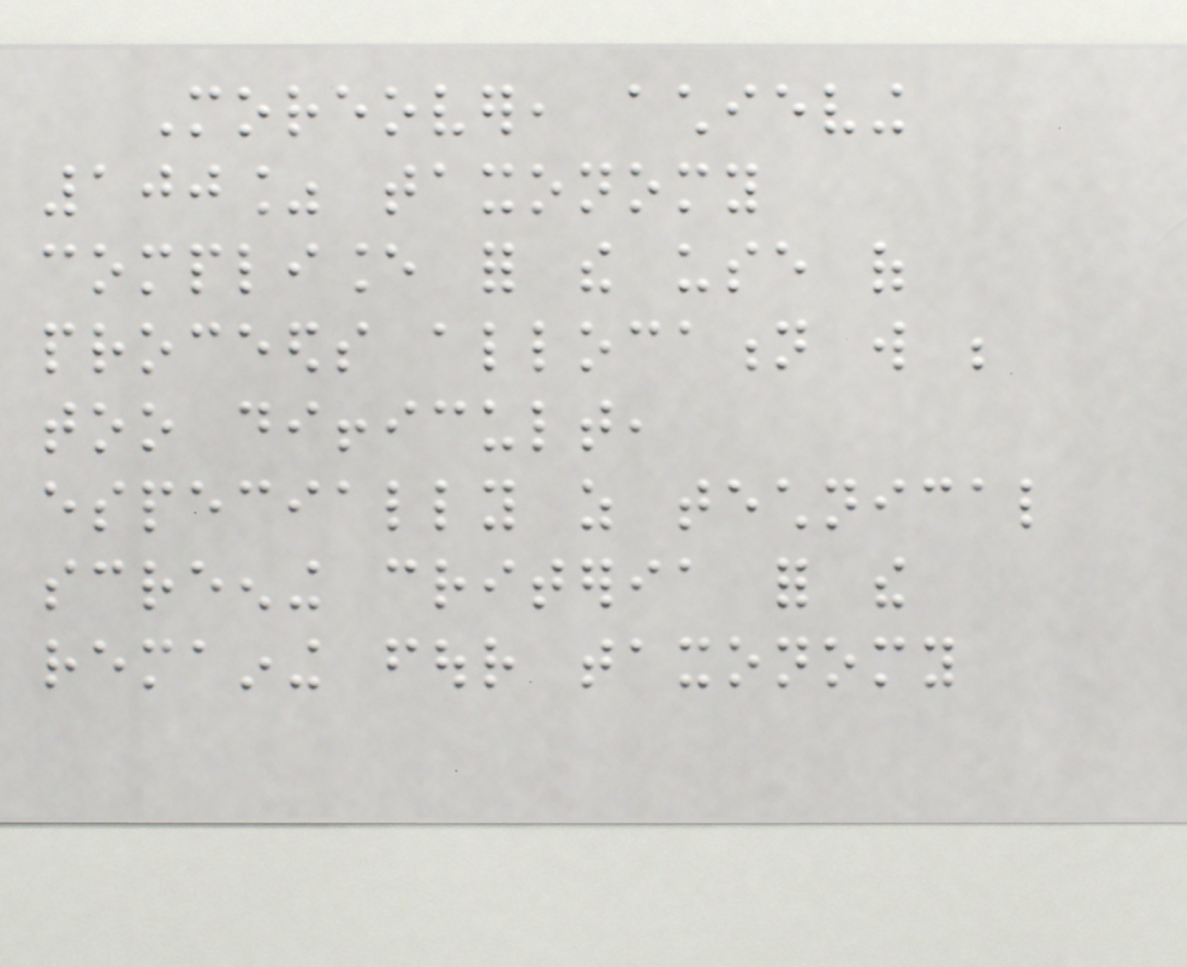Moreover, achieving
100% taxonomy
compliance for the use of
proceeds allocation will be
too difficult,
especially as technical
screening criteria for the
remaining four taxonomy
